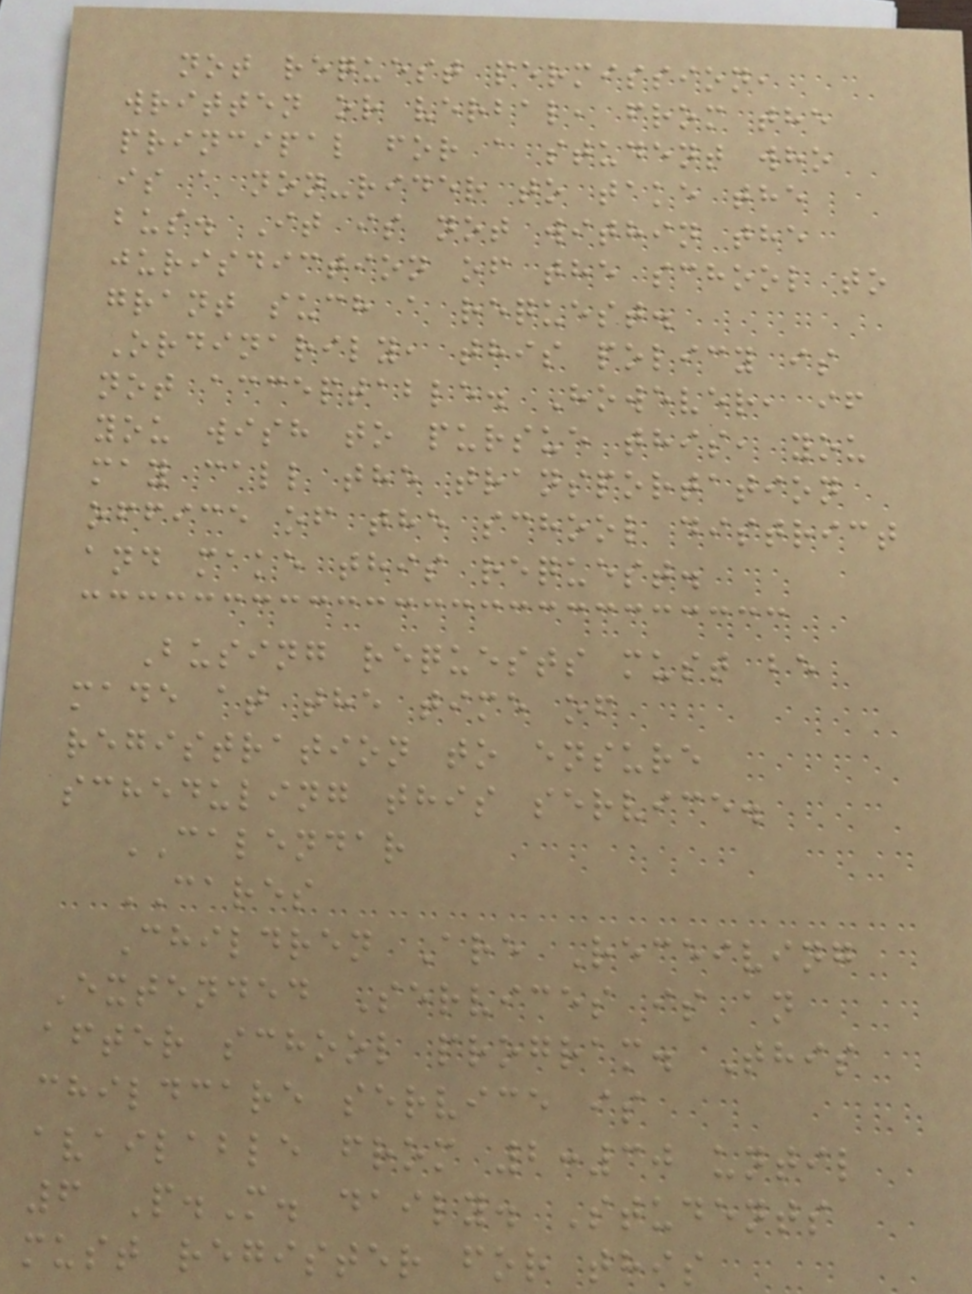not request permission,
written or verbal, from the
principal for a student who
is a non-rider to take the
bus. It is not within the
jurisdiction of the school to
grant such a request.
Ordinarily, this policy is
not acceptable. However, if
you wish to pursue this, you
may call the transportation
office of the school district
and make this request.
Busing requests must be
made at the time of
registration to ensure
scheduling this service.
CALENDAR
CARES
Children Are Receiving
Extended Services is an
after school program. This
childcare service is
available from 2:30 until
6 P.M. daily. Students
must register for this
